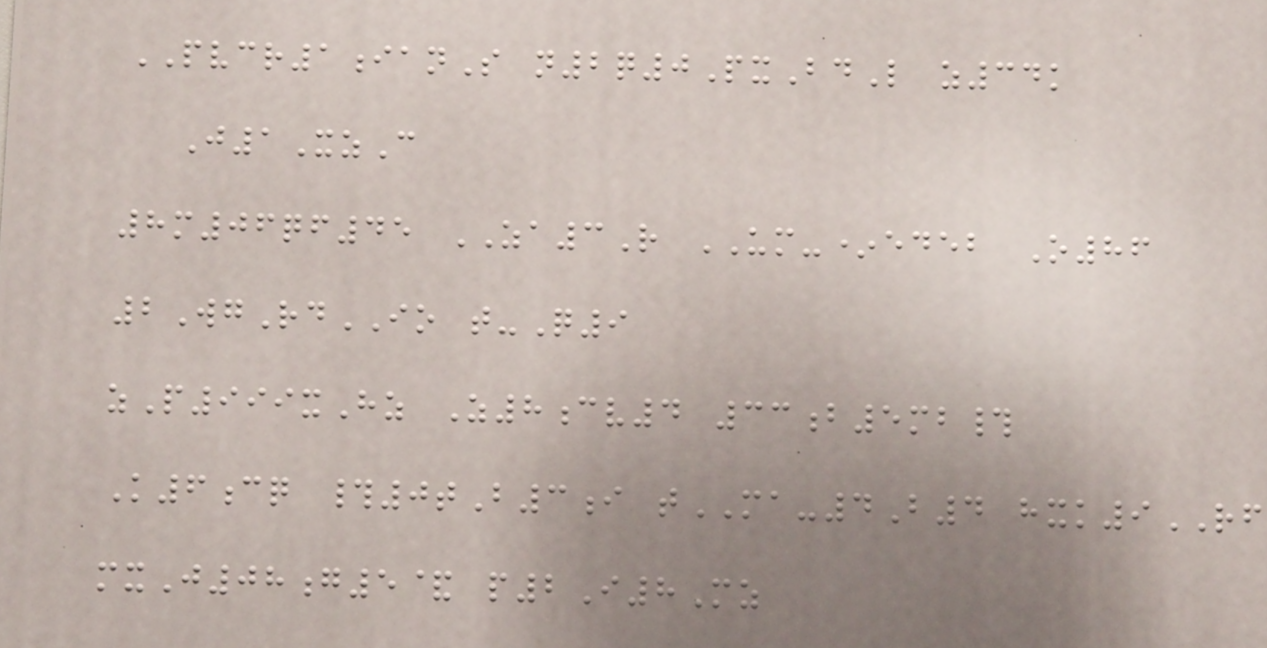PVCR1ianS n2q0PxBdL z34k
J1XzC
8m06qf45 ZA3R UM-*edeb O86
2WgRdIO t-Q9
zP999xHz Z8cv4 33b5mb#
K6cq #0tB3i tMA-4B4 hxk9RF
mxJ08g5& p2I8Mz
